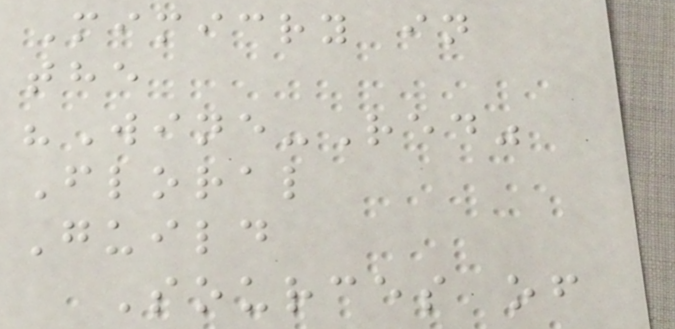Mimicry in
the
"Wine-Red"
Floral
Guild
Sources of
